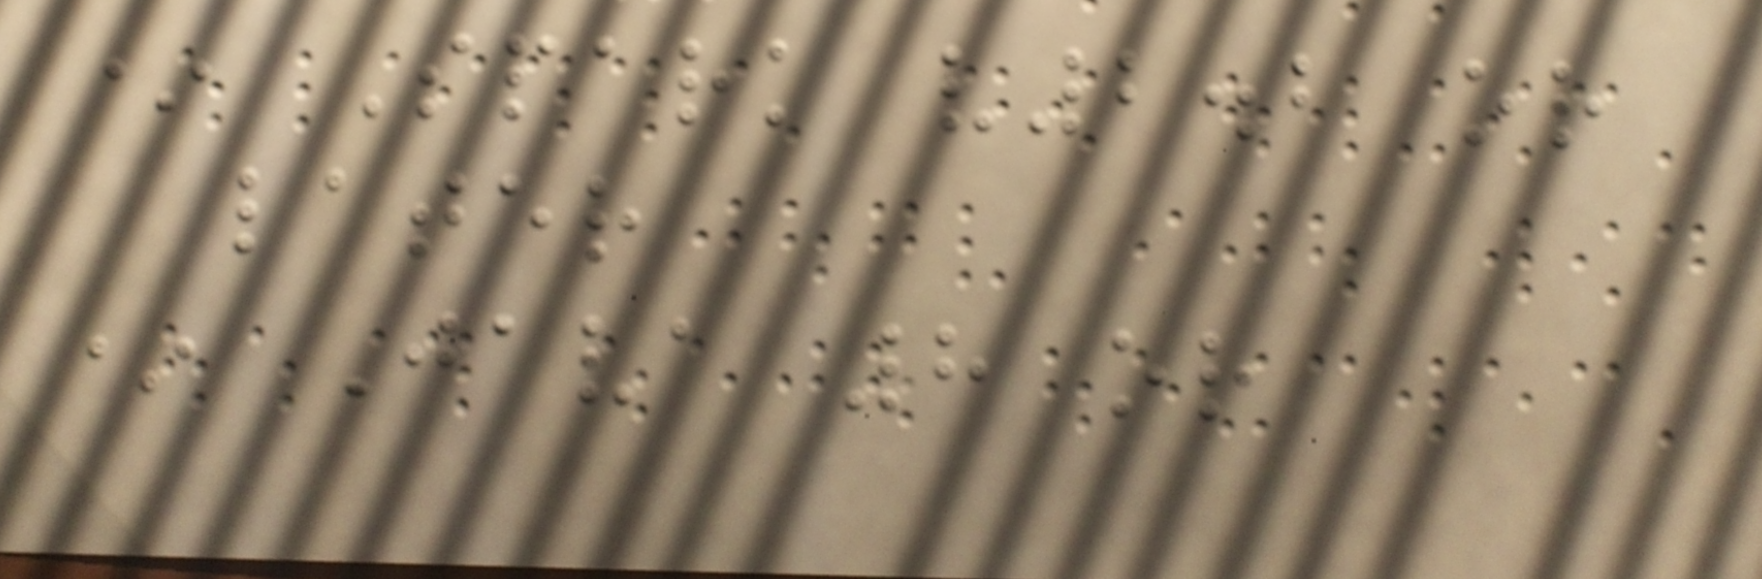* Spark v2.2 or
later
* Java 8 or
